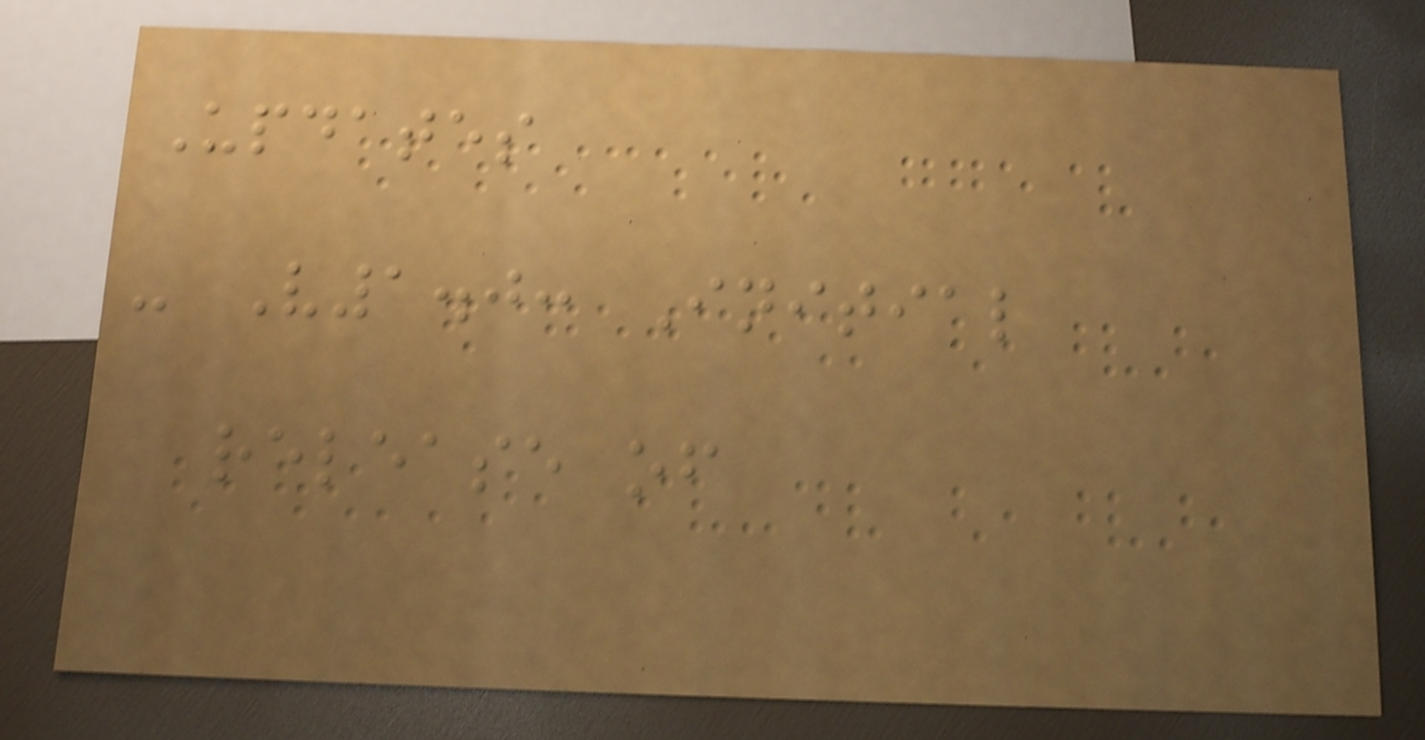Updates
- V1.0: Initial
release of
